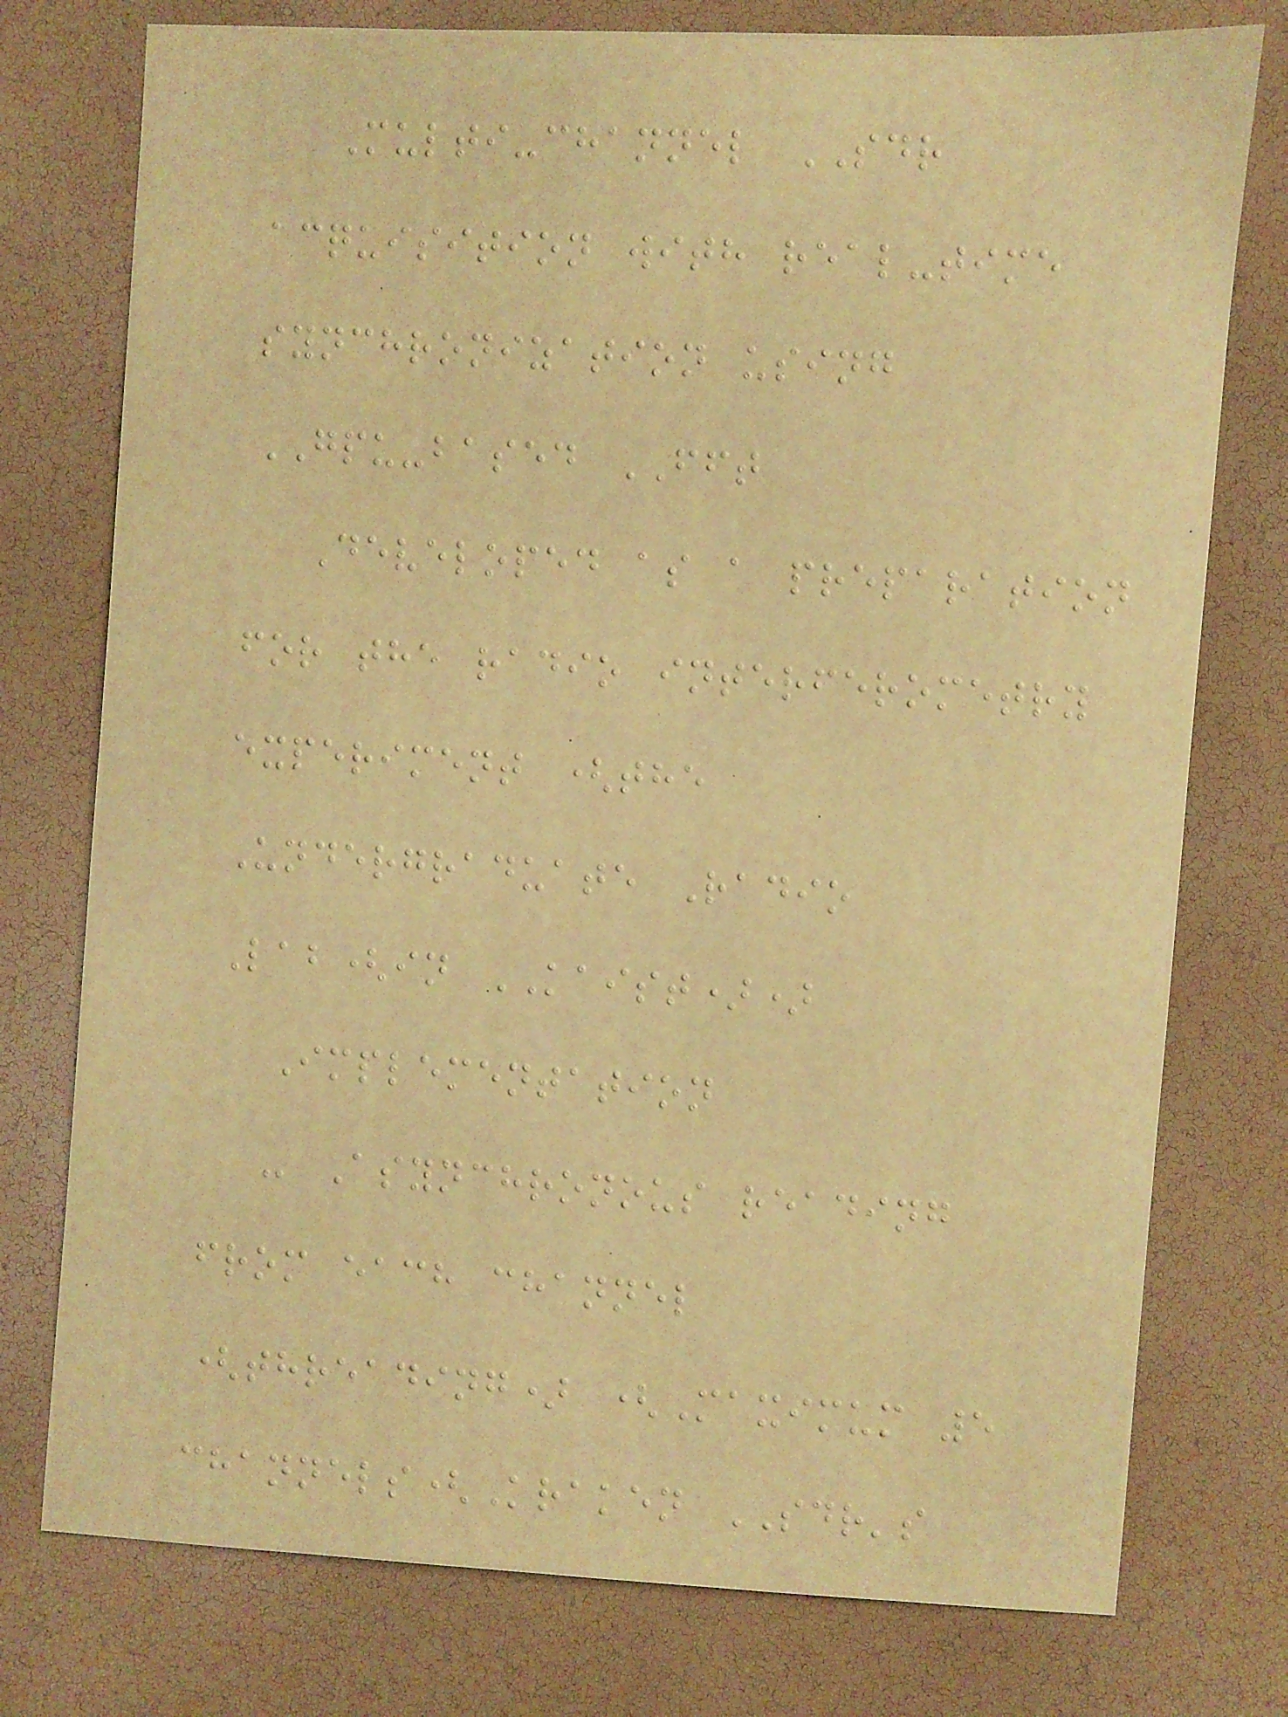Multi-channel SDR
acquisition with real-time
synchronization using
GPU-based FFT
Developed as a preparation
for the radio interferometry
experiment (the
Undergraduate Radio
Lab(in KAIST))
Implementation
- Asynchronous reading
from each channel
(threading) (Maximum 5
channels(Kraken SDR's
